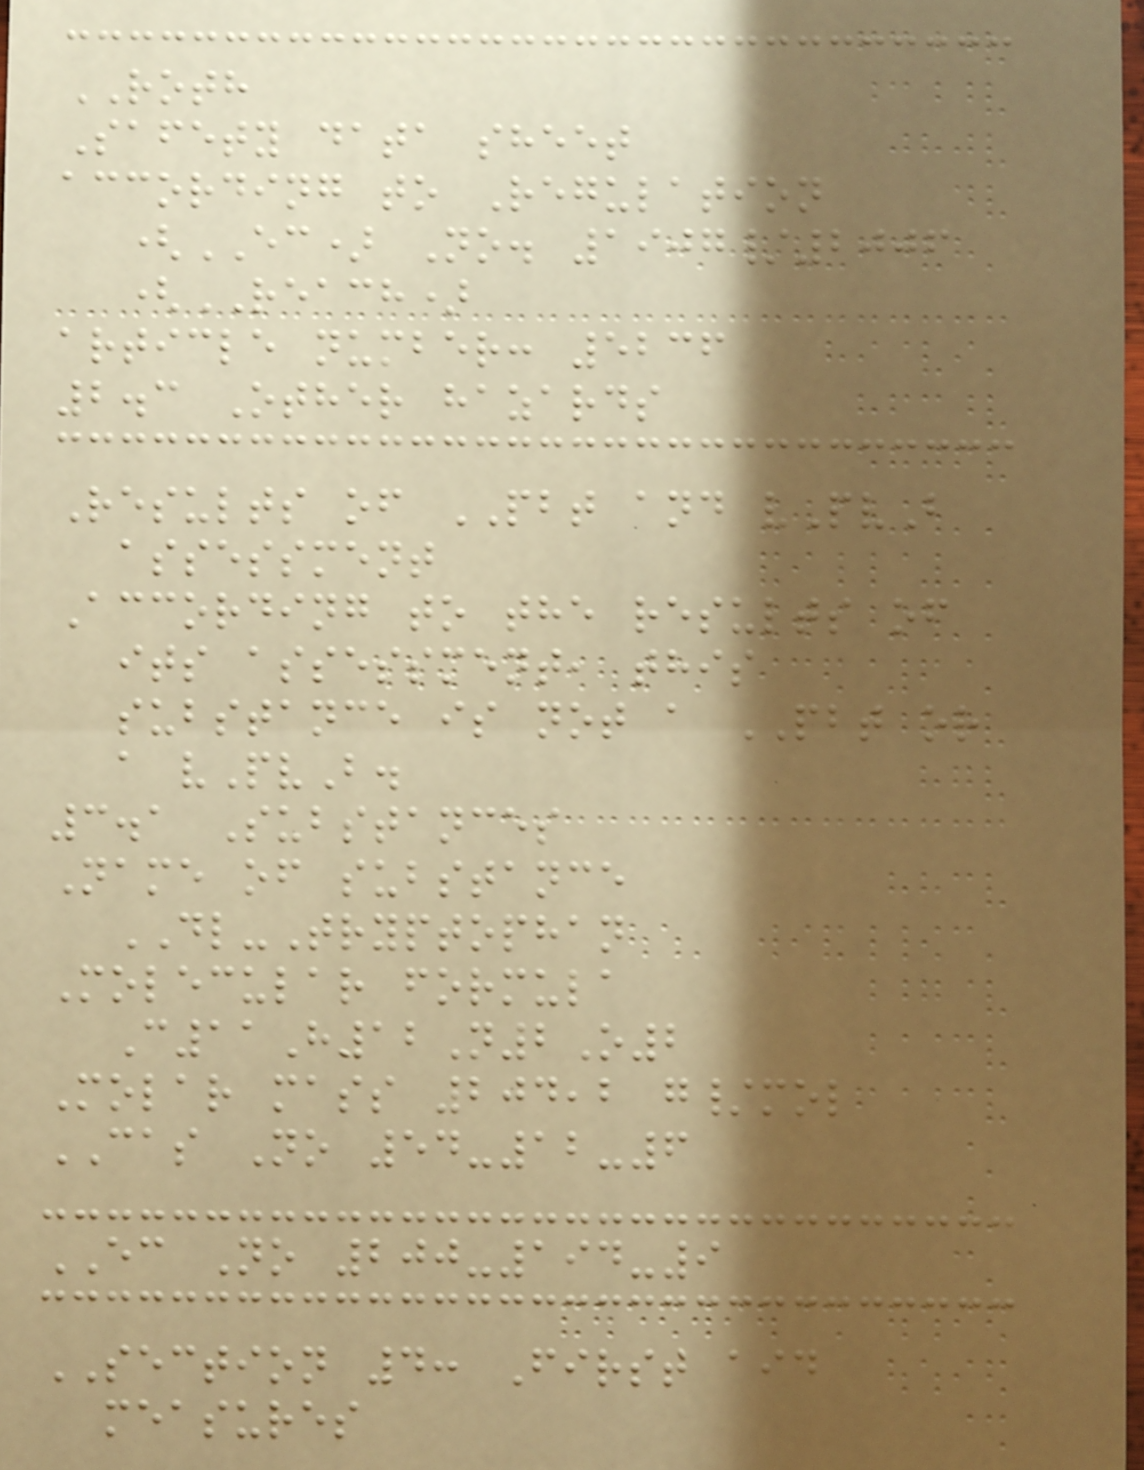ROTH
Safety data sheet
according to Regulation
(EC) No. 1907/2006
(REACH)
article number: 5236
2.3 Other hazards
Results of PBT and vPvB
assessment
According to the results of
its assessment, this
substance is not a PBT or
a vPvB.
3.1 Substances
Name of substance
DL-Tryptophan
Molecular formula
C11H12N2O2
Molar mass 204,2 g/mol
CAS No 54-12-6
EC No 200-194-9
SECTION 4: First aid
measures
